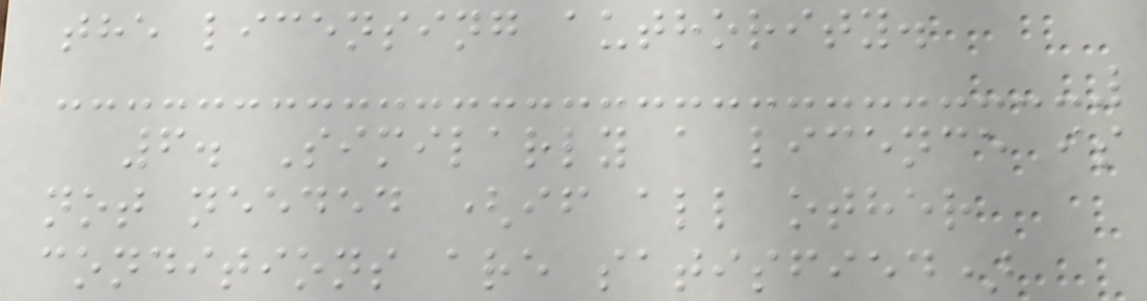the licensing authority.
6. Similarly a licence is
not needed (if all other
conditions are satisfied)
